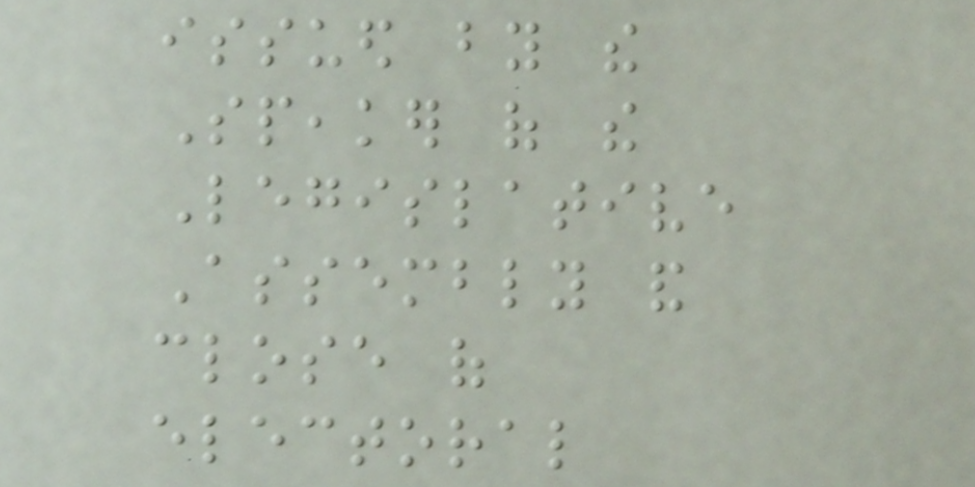issued by the
Speaker of the
Legislative
Assembly and
close of
electoral
